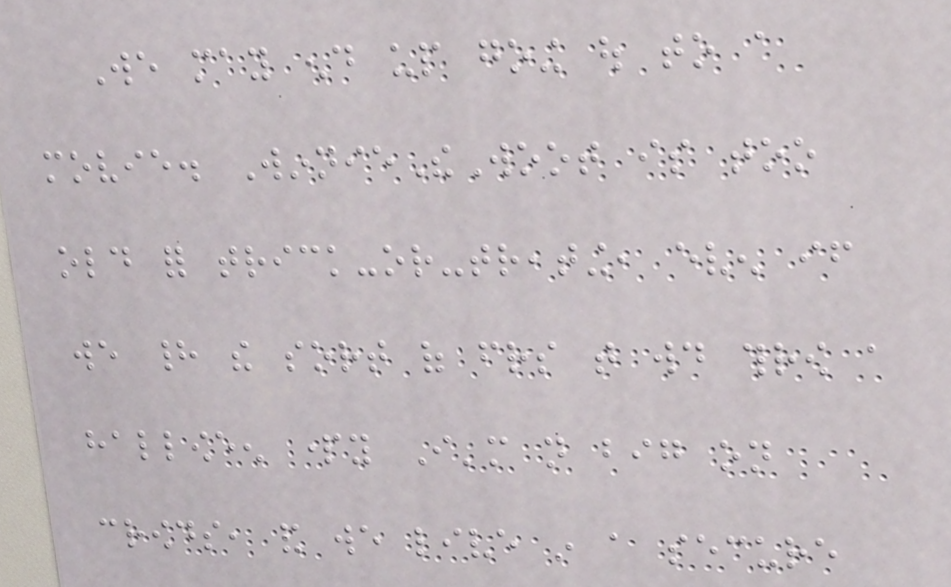We may end up going out to a
movie. WinnieTheWoot is too
old for trick-or-treating, even if
we had the sort of friends that would throw a
halloween party I'm not big on
crowds, and we live in a secure
